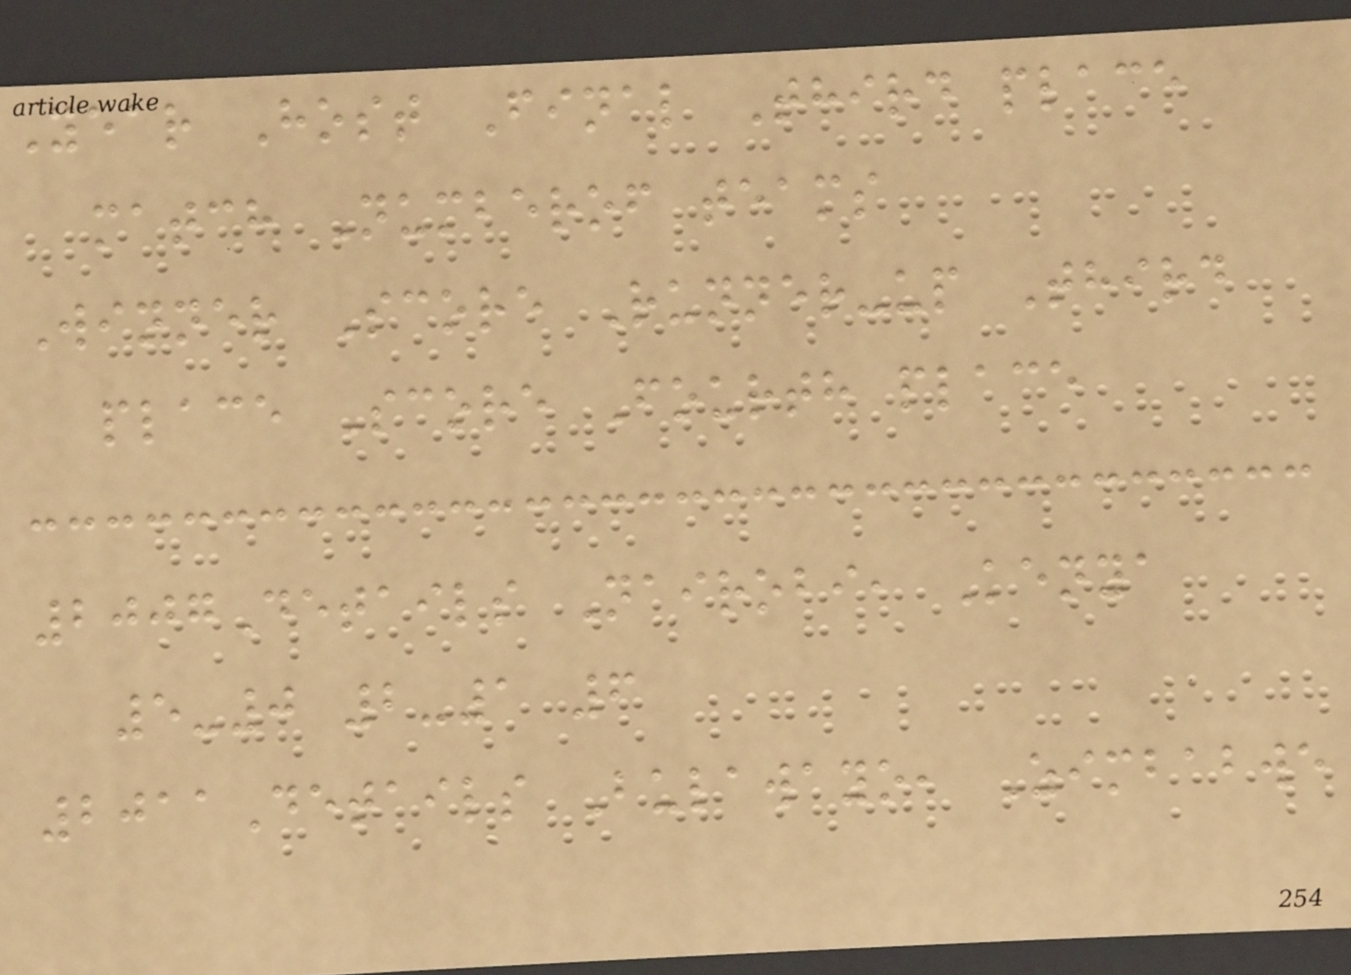Year Host Final Third place
match Numberof teams
Winner Score Runner-up Third
place Score Fourth place
2007Details Nairobi, Kenya
5-0 2-1 6
2011Details Bulawayo, Zimbabwe
